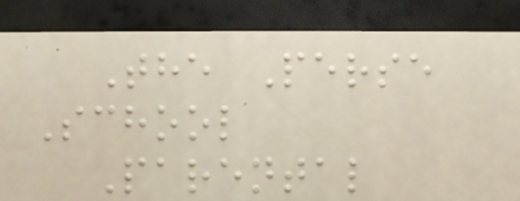The Perse
School
Parental
